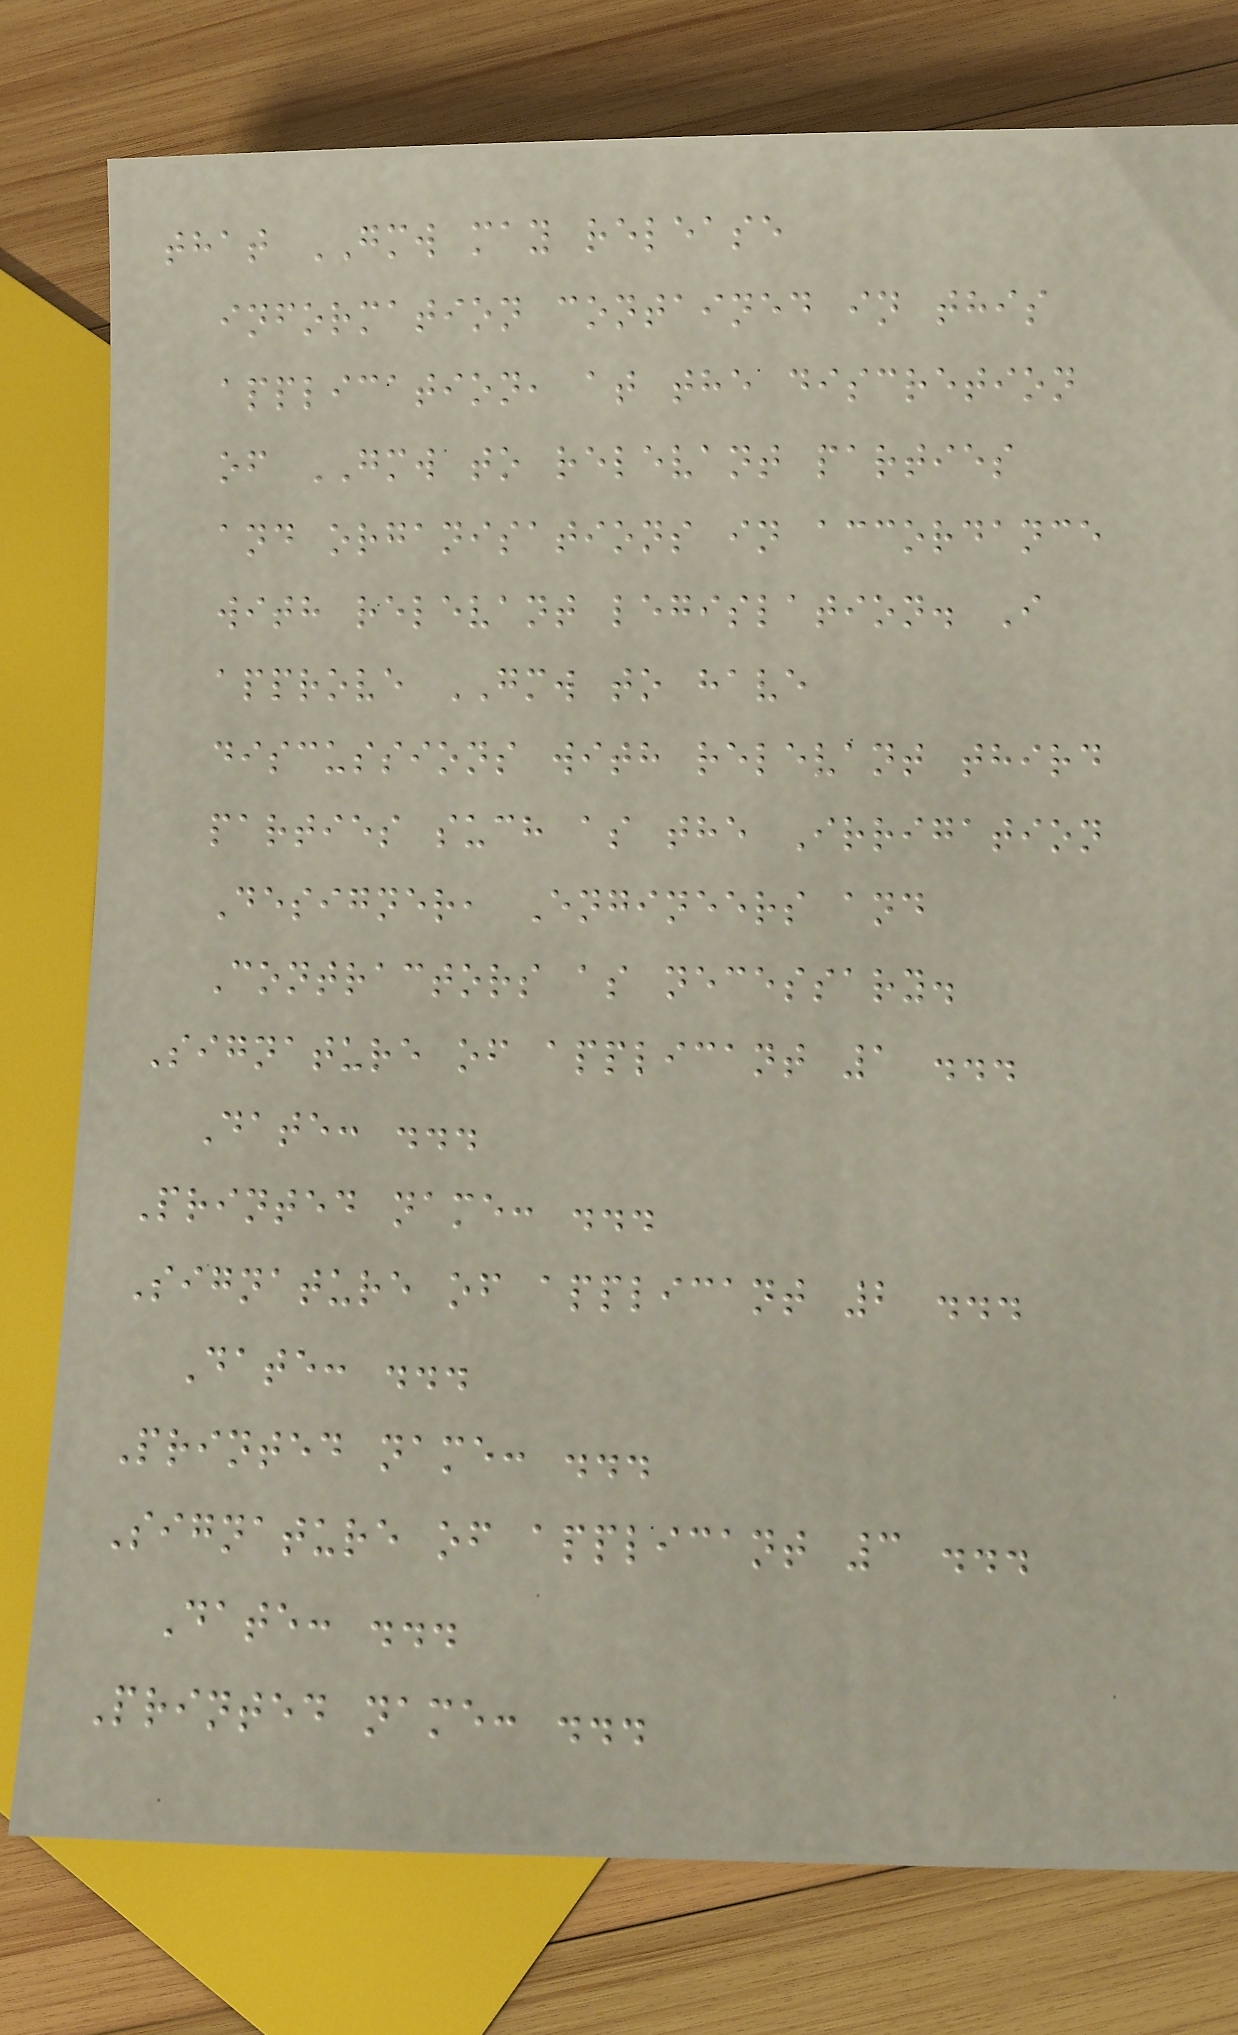that GMW may release
information contained in this
application, at the discretion
of GMW to relevant parties
and organisations in accordance
with relevant legislation. I
approve GMW to have
discussions with relevant third
parties such as the Irrigation
Designer, Engineers and
Contractors as necessary.
Signature of applicant 1 ...
Date: ...
Printed name: ...
Signature of applicant 2 ...
Date: ...
Printed name: ...
Signature of applicant 3 ...
Date: ...
Printed name: ...
